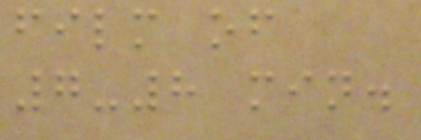film of
7-8 min.
